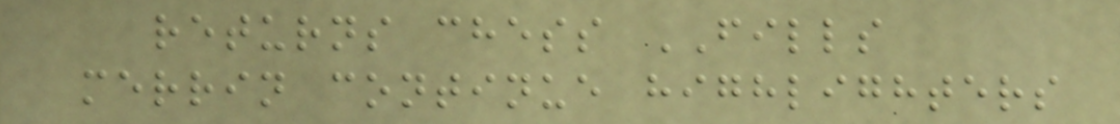returns chess FILLS
merrin continue highlighters
